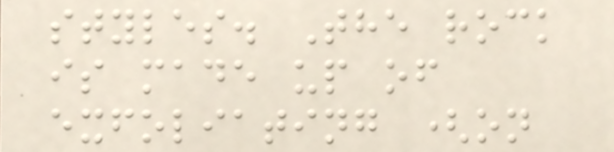styles. The rock
is made up of
exfoliating (on
